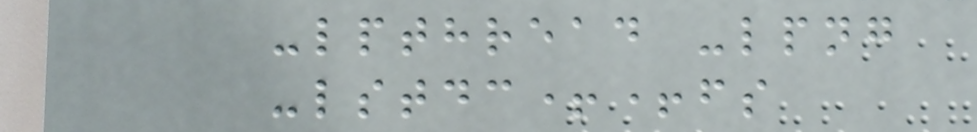-lpthread -lpng
-lstdc++fs
